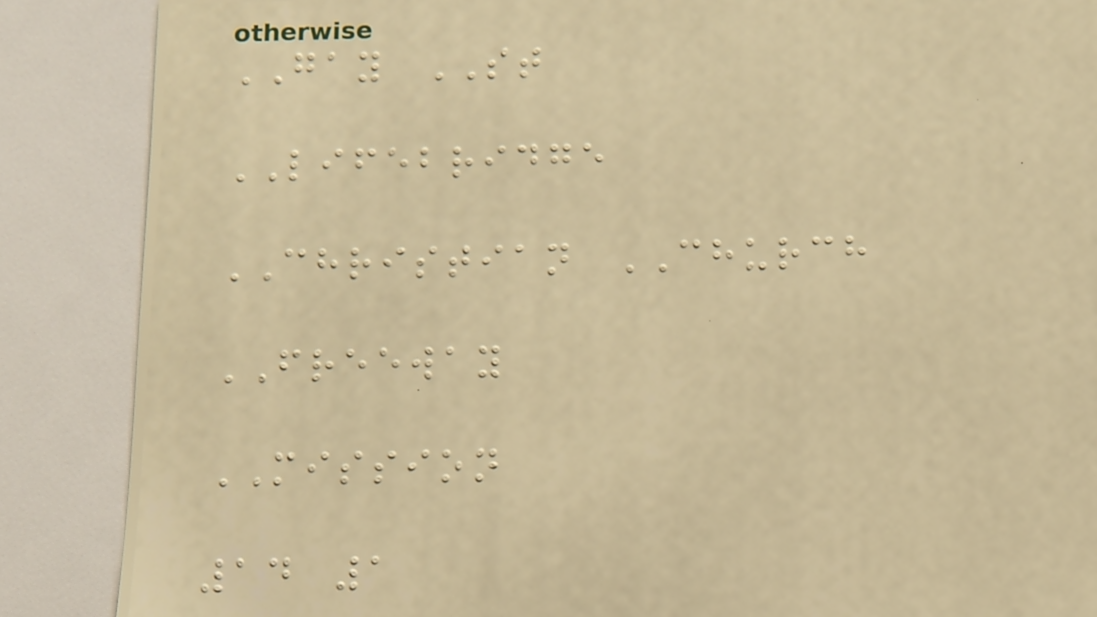GAY ST
LIFEBRIDGE
CHRISTIAN CHURCH
FREEWAY
MISSION
14 1
